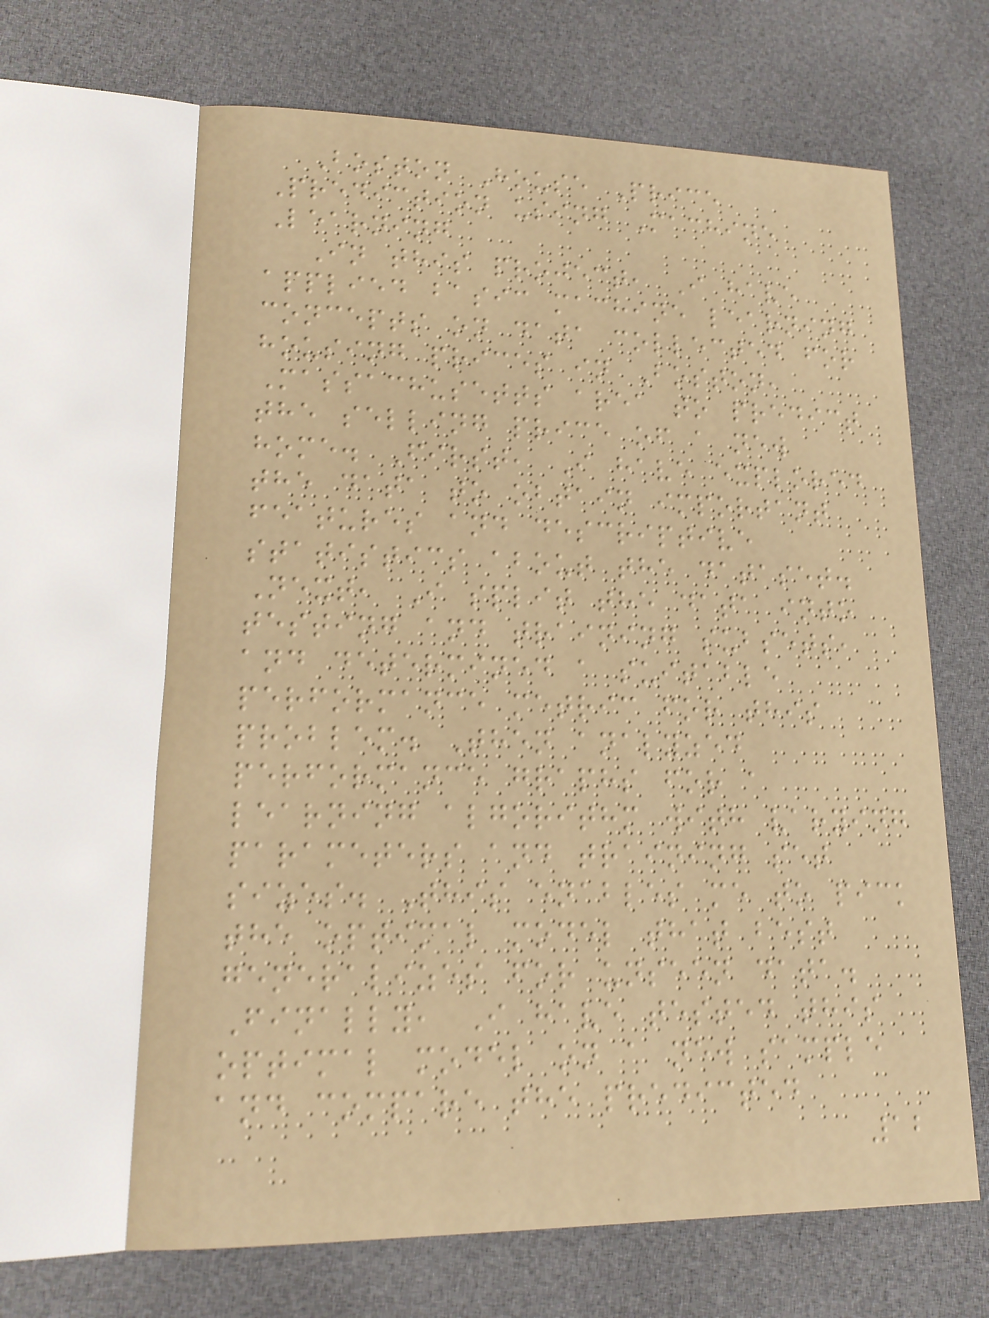Boston House Price
Prediction using Machine
Learning
In this project, I have
applied basic machine learning
concepts on data collected for
housing prices in Boston,
Massachusetts area to predict
the selling price of a new
home. First, I have explored
the data to obtain important
features and descriptive
statistics about the dataset.
Next, I split the data into
testing and training subsets,
and determined a suitable
performance metric for this
problem. Then analyzed
performance graphs for a
learning algorithm with varying
parameters and training set
sizes. This enables me to pick
the optimal model that best
generalizes for unseen data.
Finally, I have tested this
optimal model on a new sample
and compare the predicted
12
